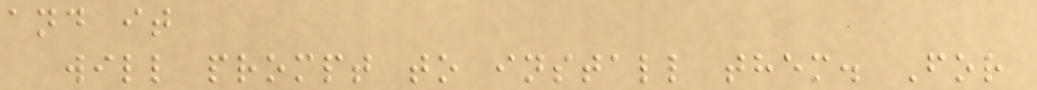and it
will prompt to install them. For
